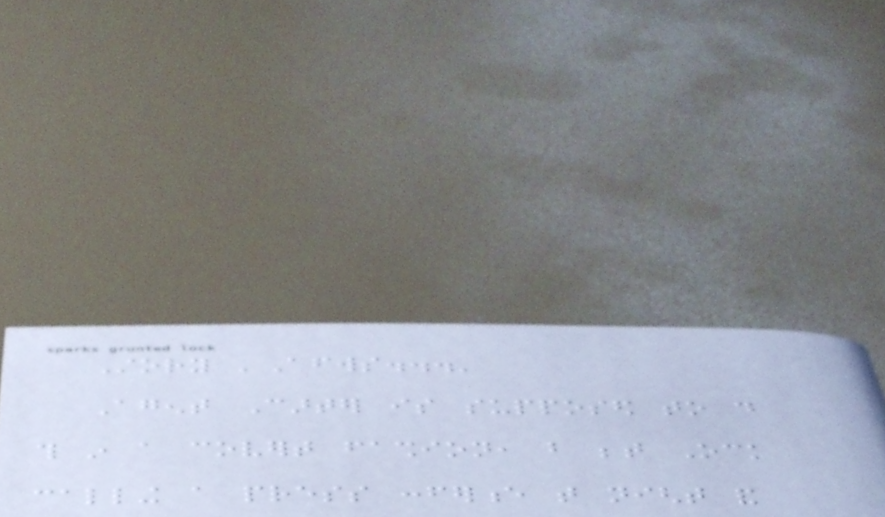Story 'Afterwards...'
Agent Carter is supposed to do
this in a covert fashion, but between Ock
calling a press conference that night and
